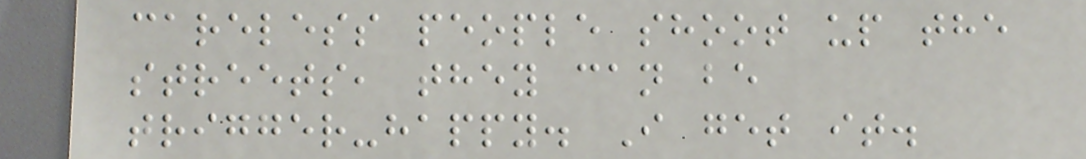careless people shoot up the
streets, they can be
trigger-happy. I get it.
